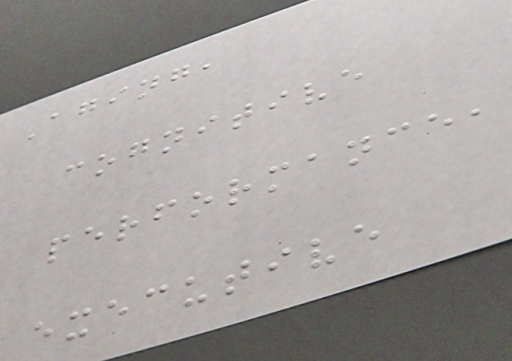Aging,
cognitive
performance,
executive
